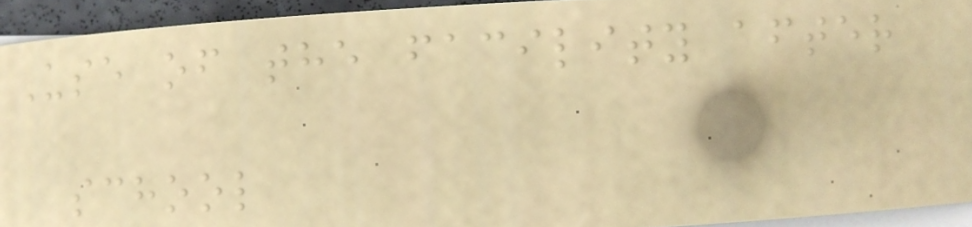Use of the facility after
school
